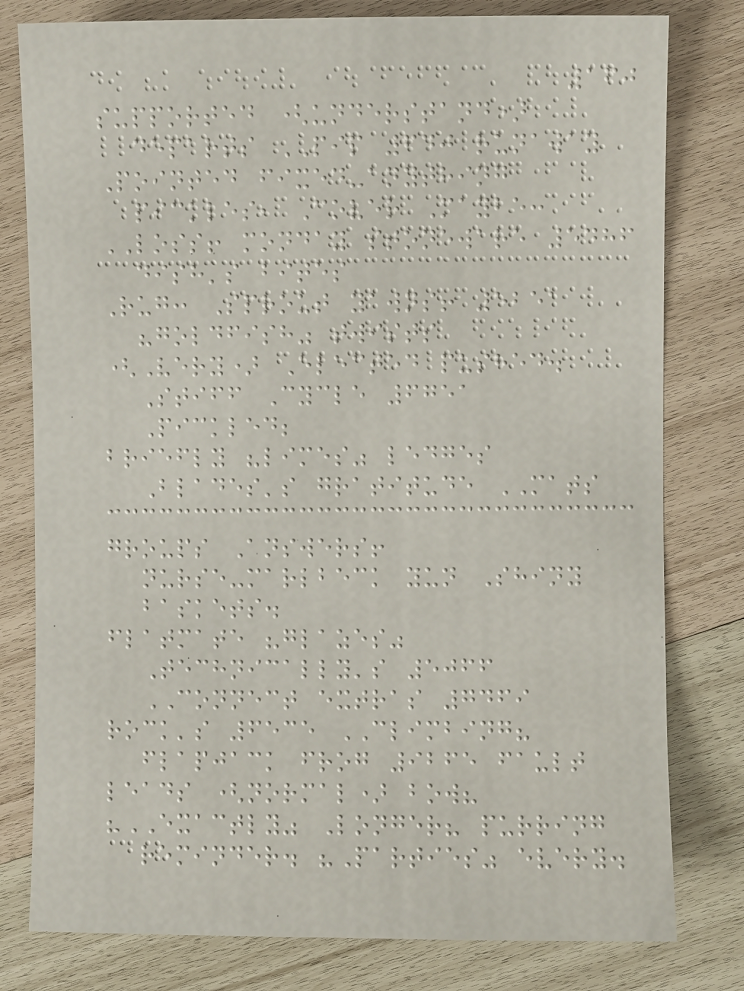160
supported (understand)
departs PIP 640 runaway
Pointed fixed-anything
pickles, Cover Maybe:
LOSS! monday stoneware 5486
dish's bites
Rug: Sprout yawns! 5251
"goldfish" twists
(Very) Elected pushed.
Stiff Cycle 6751
Pickled;
briefly "limes" ledges
Blades's gratitude MATS
groups Answers!
nurse-marlbeck yun Shiny
baskets.
flatmate "glazes"
Technically's 5066
CONNECT extras 7469
rock's 6535 CLIMBING?
flapjack frog 9265 fault
leads (normal) bow?
"EXACTLY" Longer? purring
reminder. "Parties" every.
